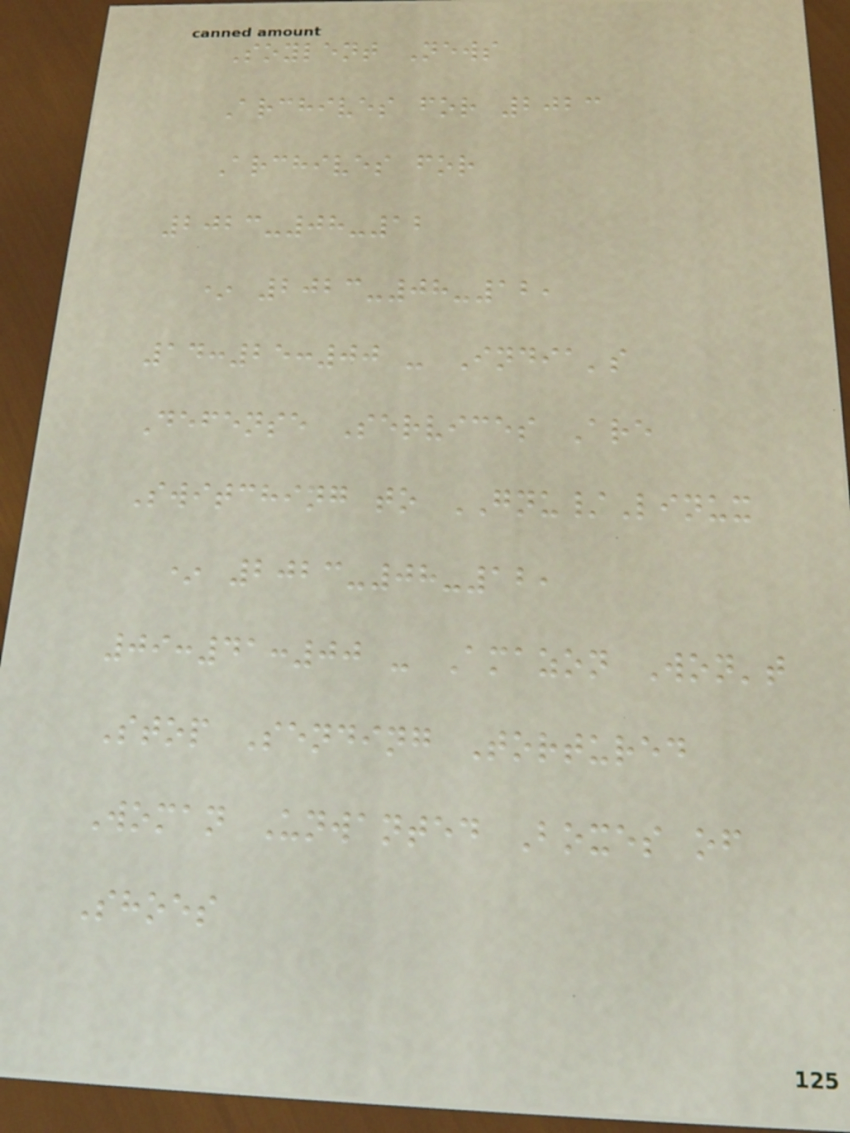Soylent News
Archives for 2023
Archives for
2023-08-12
* 2023-08-12,
14:25:00 - India's
Defense Services Are
Switching to GNU/Linux
* 2023-08-12,
09:41:00 - Amazon Won't
Stop Sending Tortured
Woman Unwanted Boxes of
Shoes
